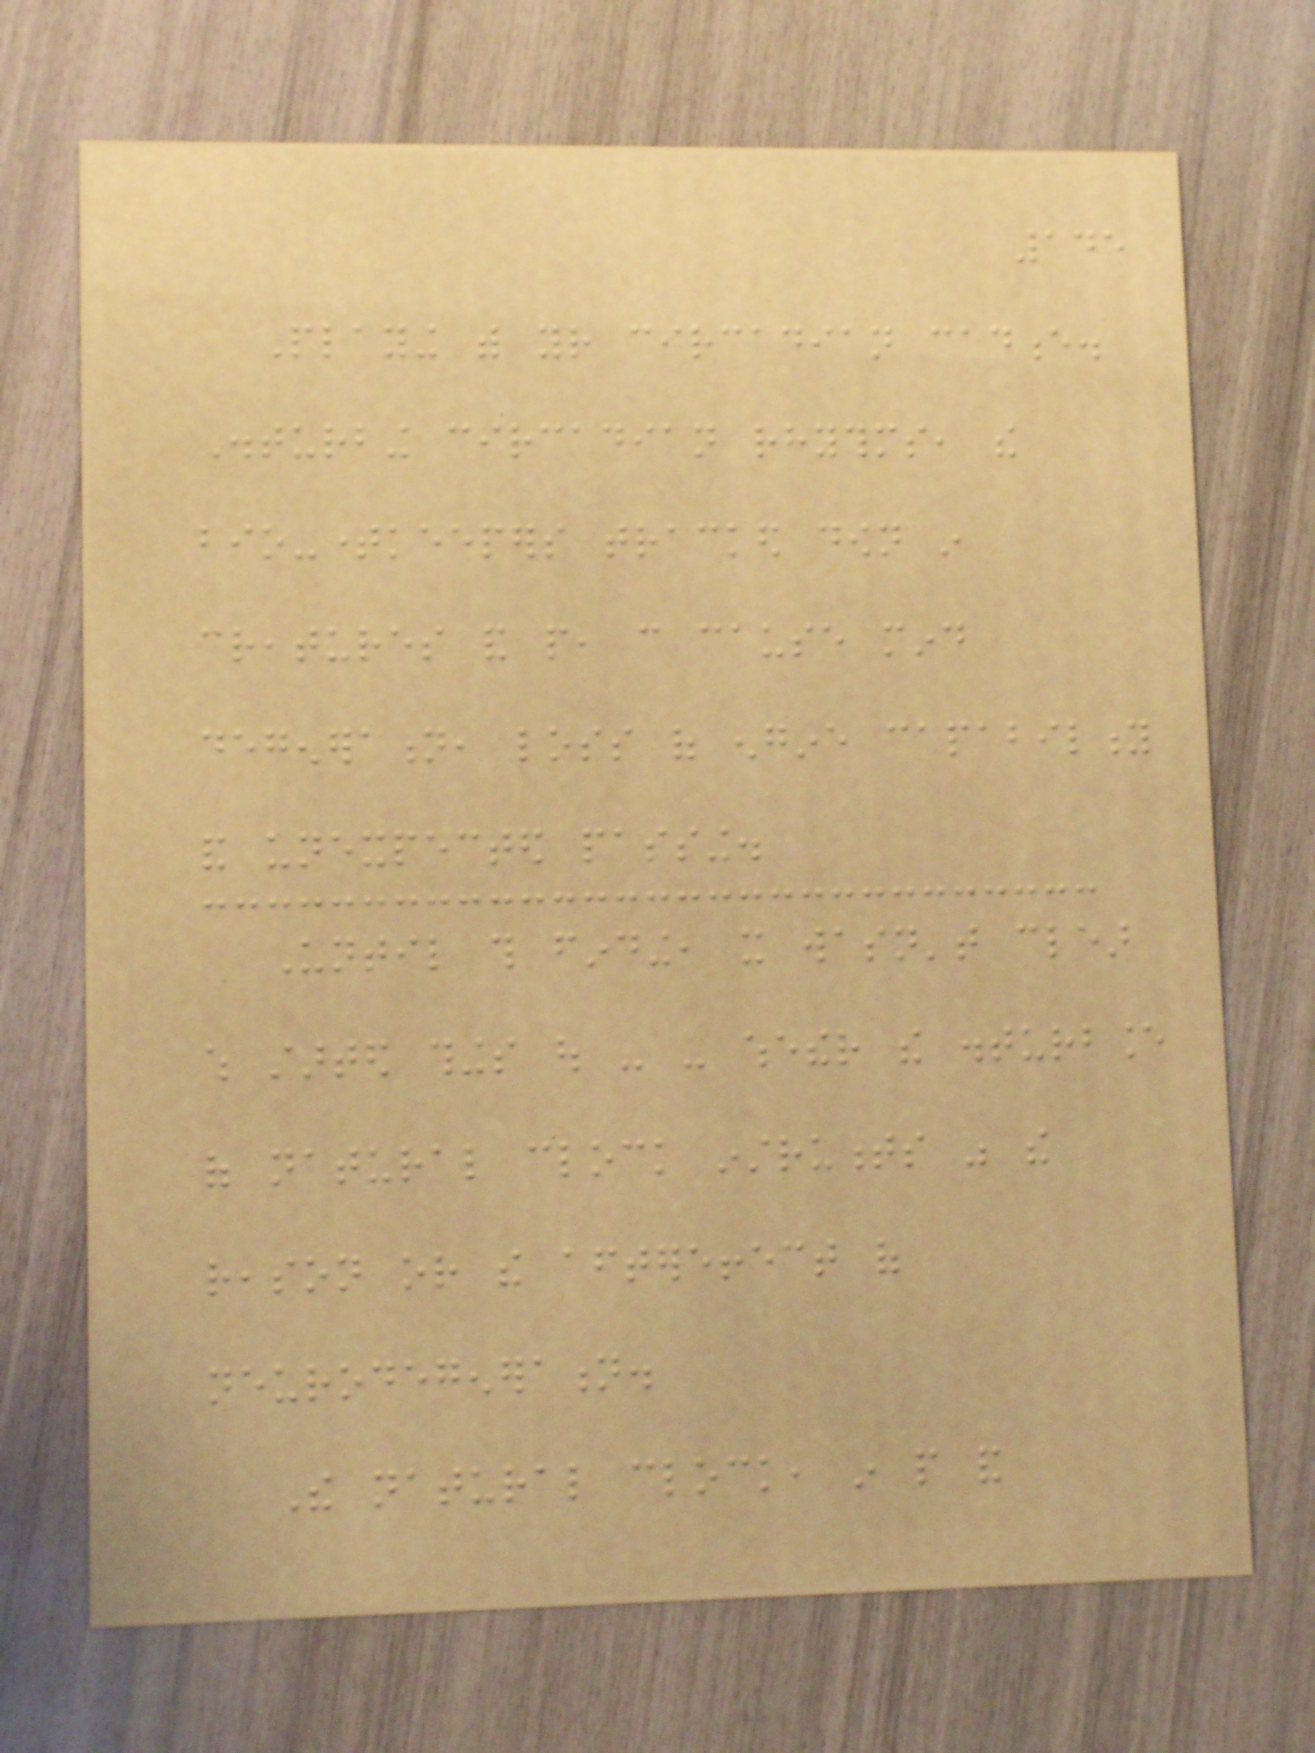145
Playing with your circadian cadence.
Disturbing circadian rhythms, the
bio-timekeepers tracked down in
creatures and people, can cause mind
degeneration, loss of engine capability
and unexpected passing.
Until this finding, it wasn't clear
which started things out - - whether the disturbance
of natural clock instruments was the
reason or the aftereffect of
neurodegeneration.
The natural clock, in people and
